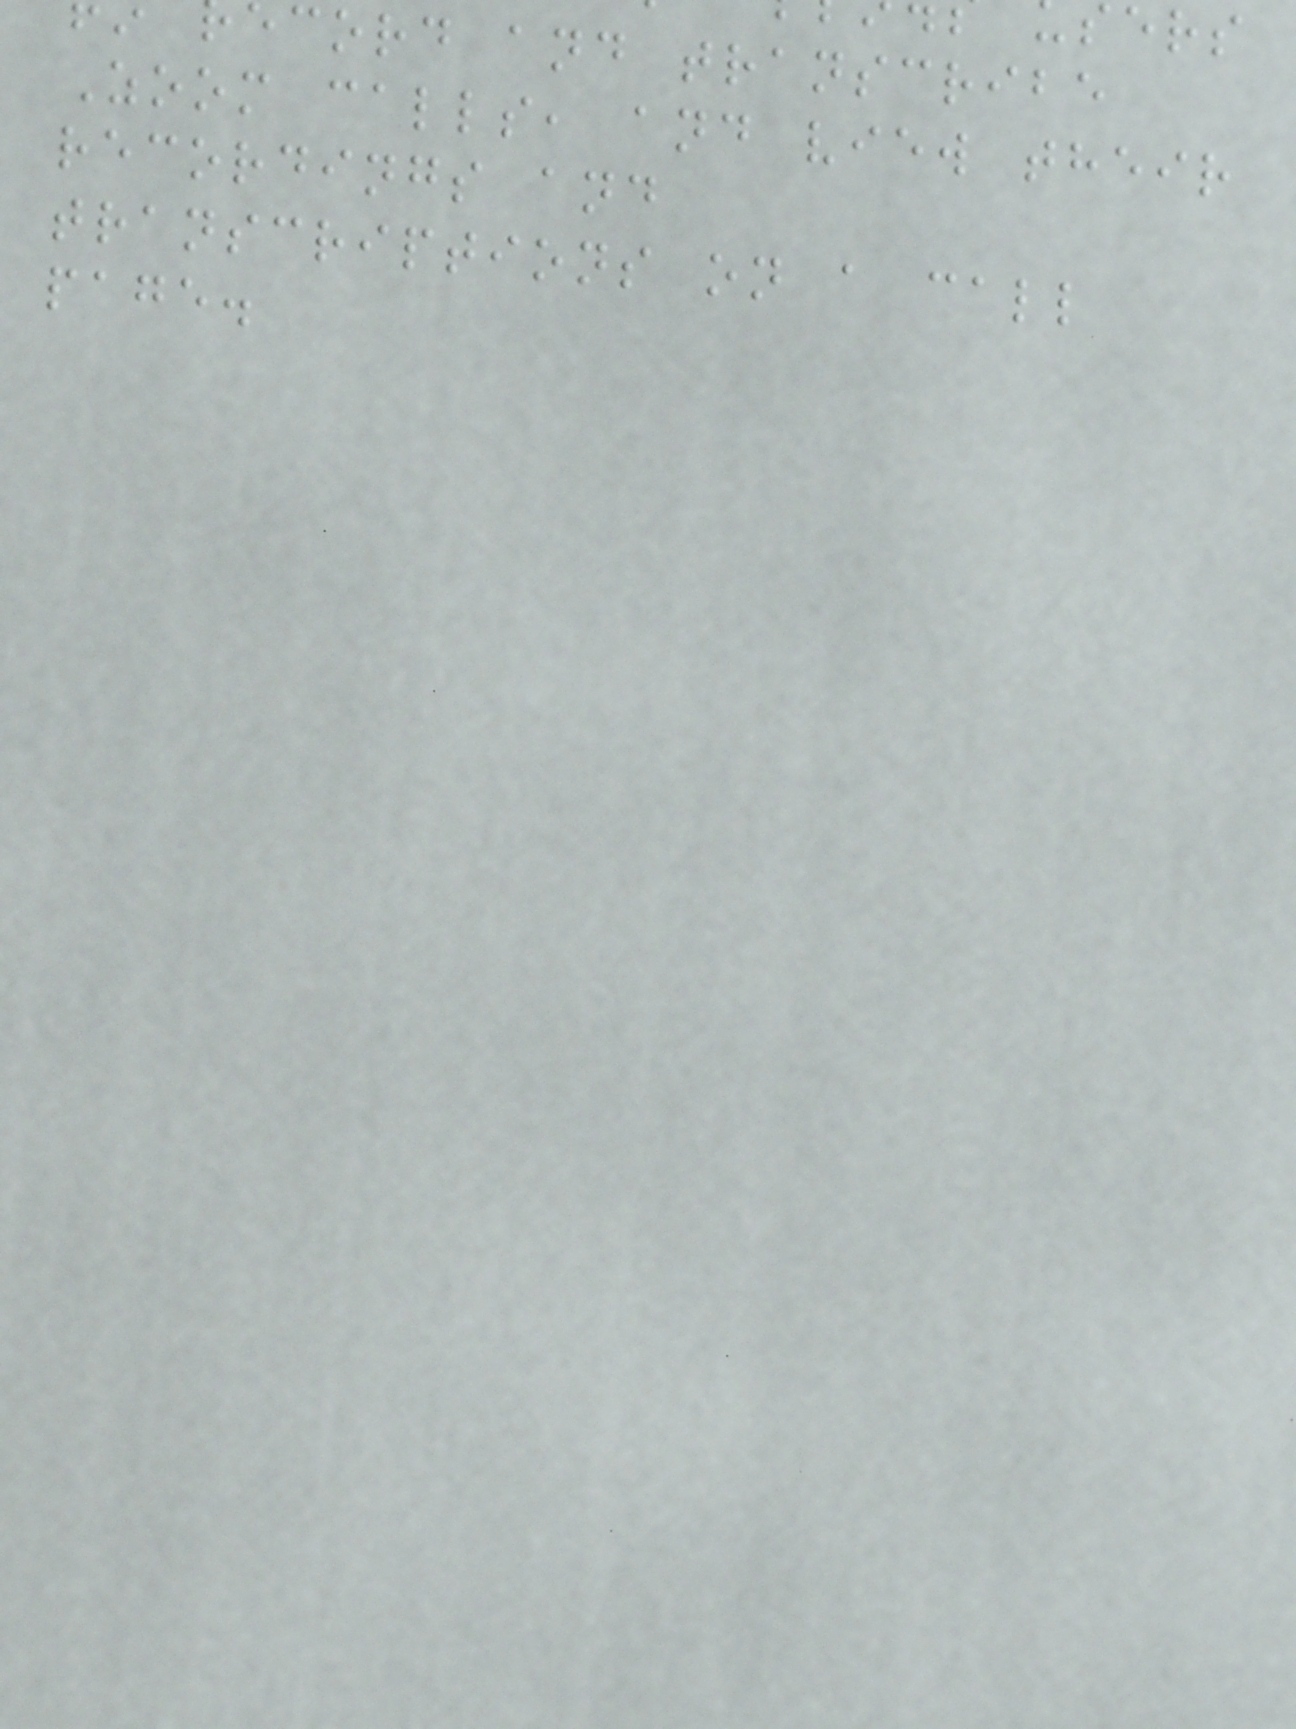cord and transcribe
Zoom calls, and view their
recordings and
transcriptions on a call
page.
